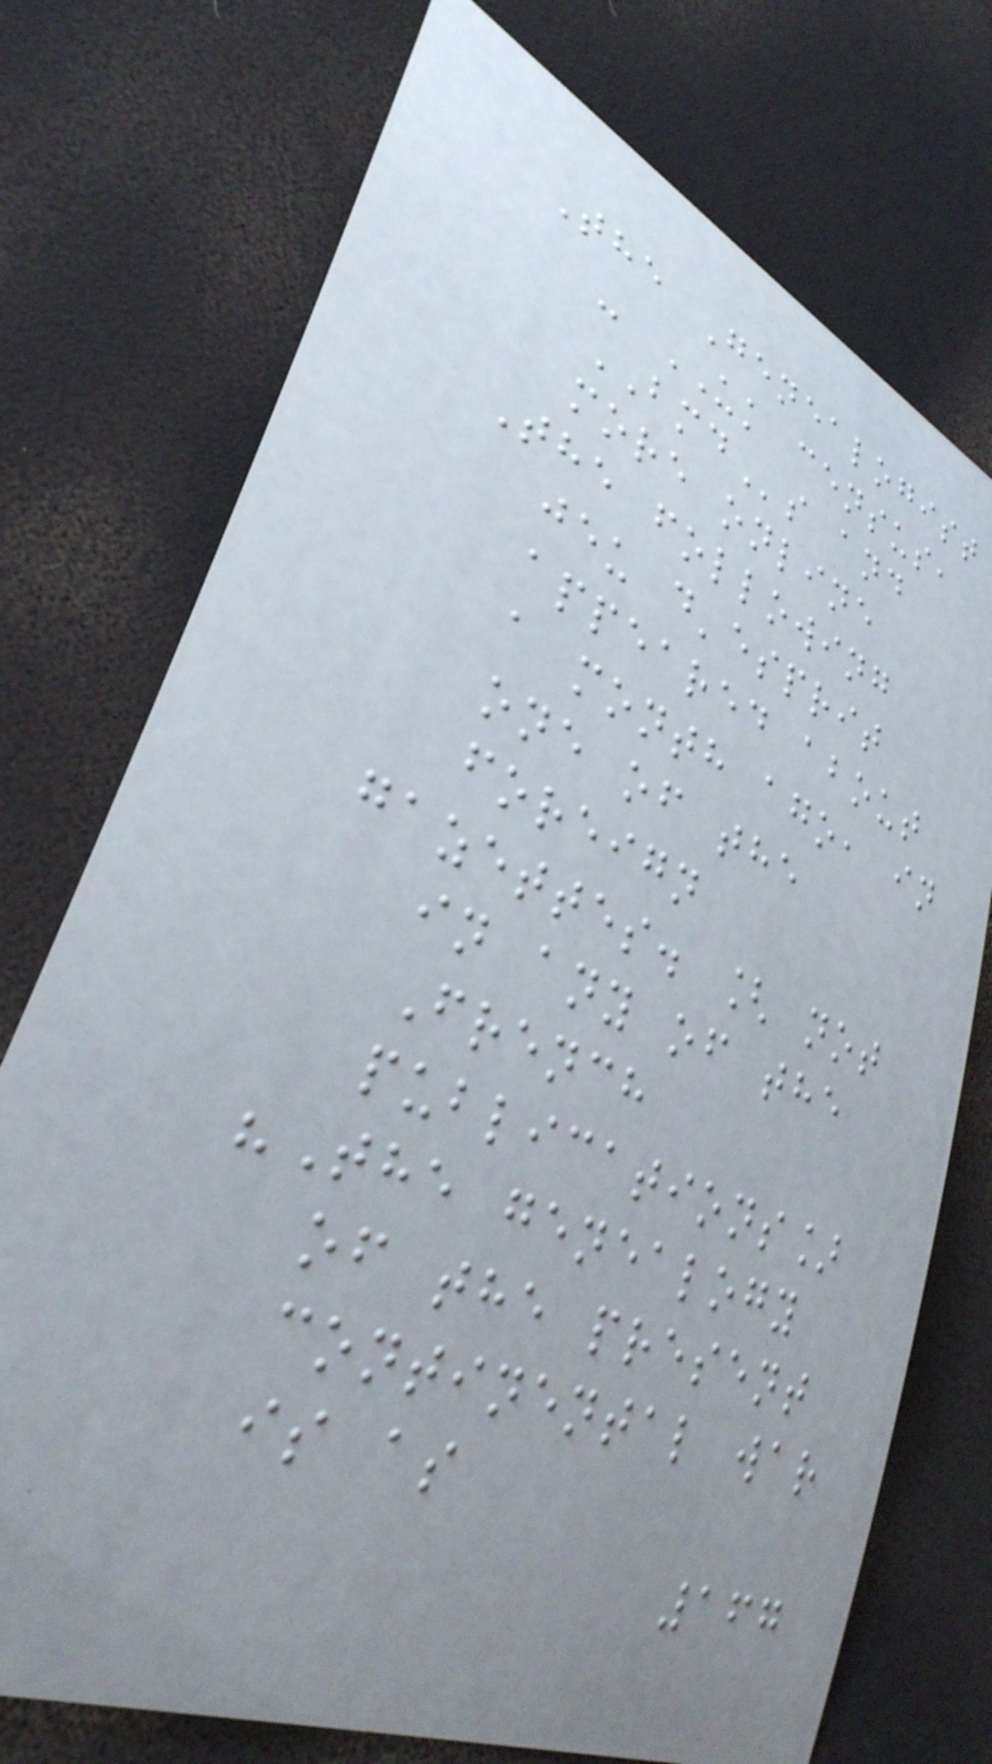The Genealogist
- UK census,
BMDs and
more online
The following
jeu d'esprit
appeared about
a month ago, in
one of the
foreign
gazettes. [ not
in any of the
French
publications]
"The genealogy
of the present
continental war
is as
167
